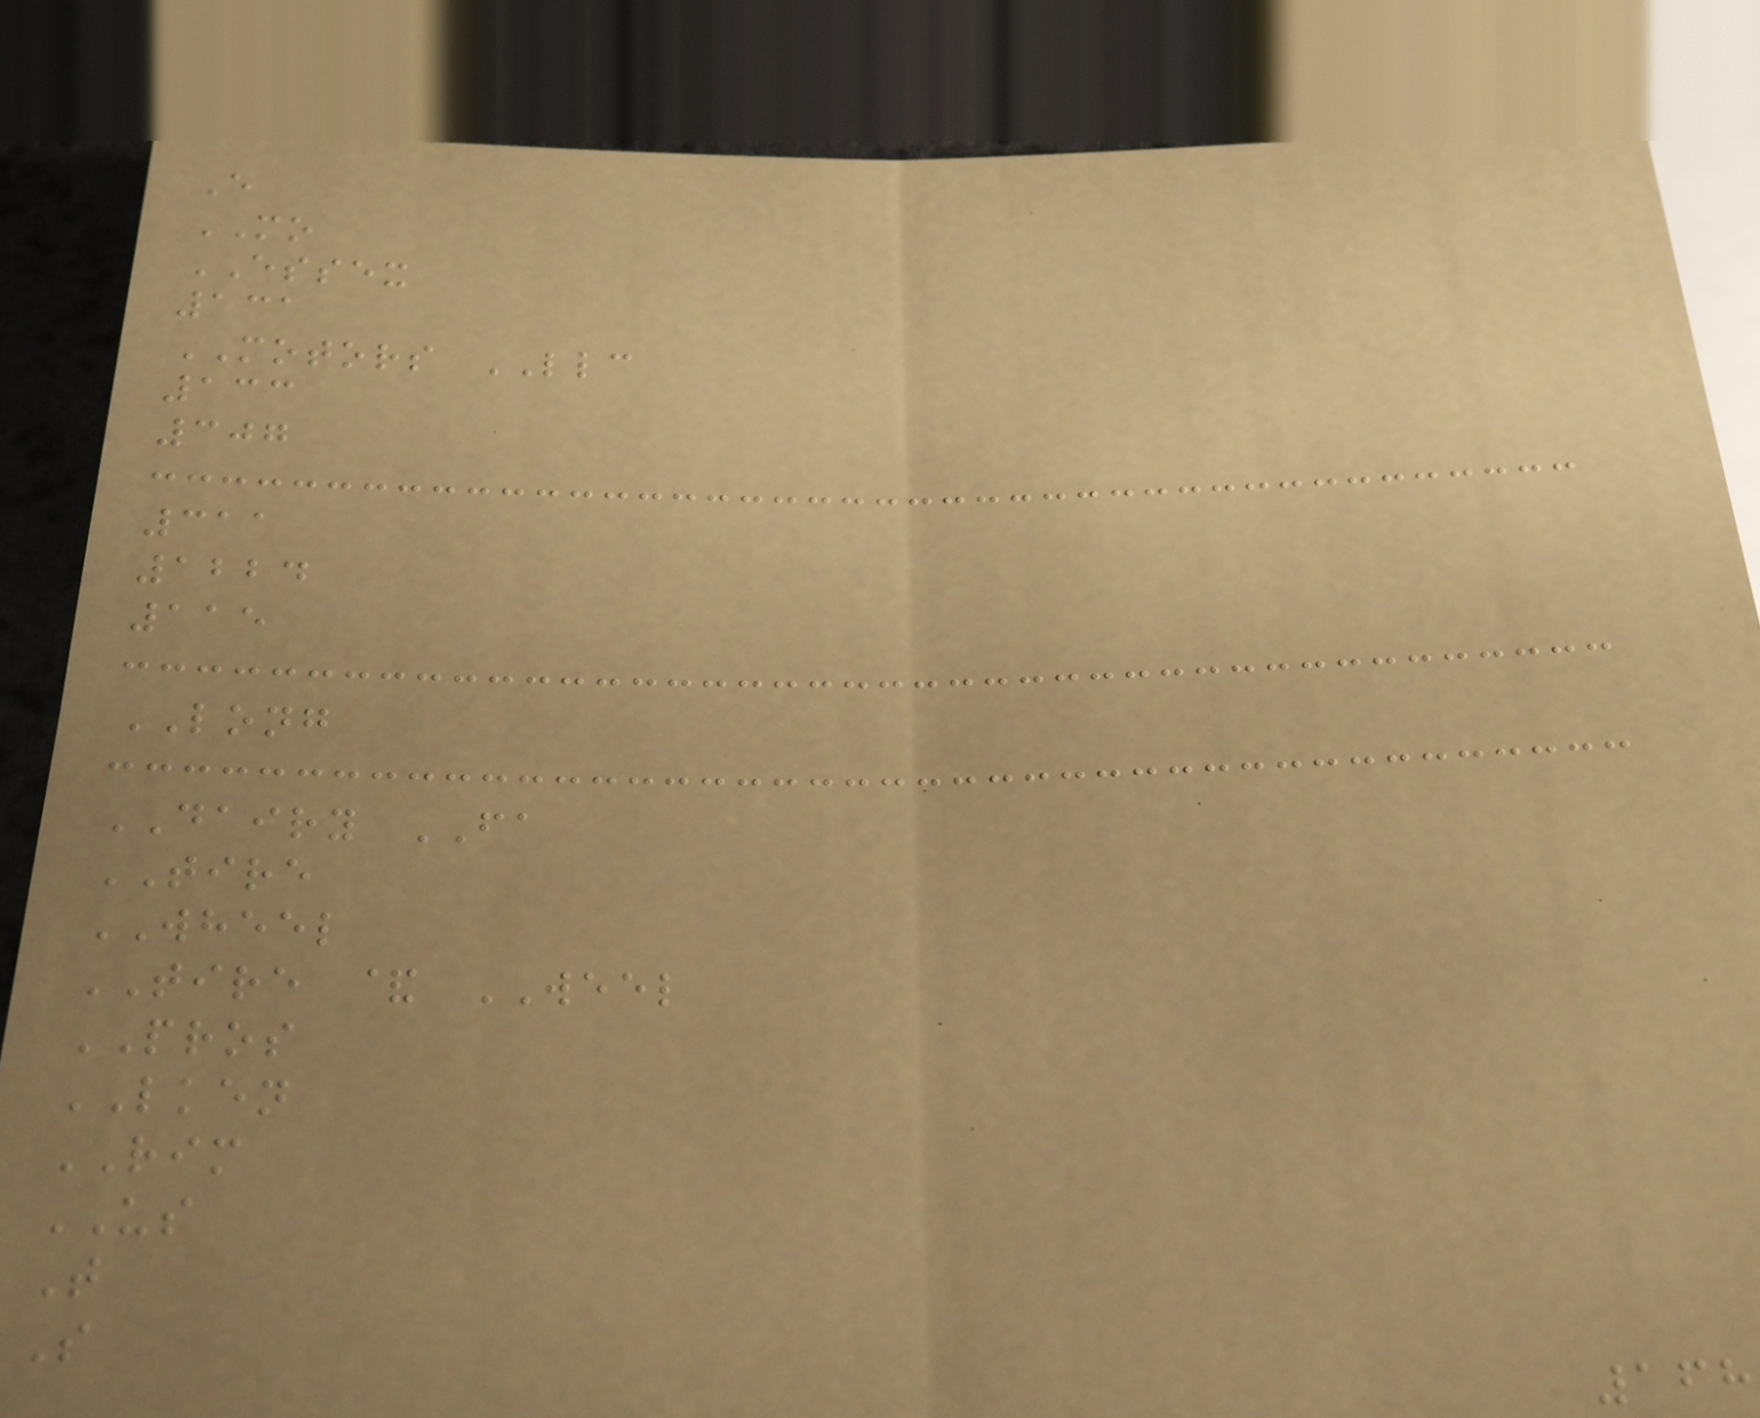E
MO
ESSEX
131
MOTORS LLC
133
307
311
1224
115
LONG
DAIRY FA
TIRE
WHEEL
TIRE & WEEL
PROS
LKEN
RIM
US
T
S
168
